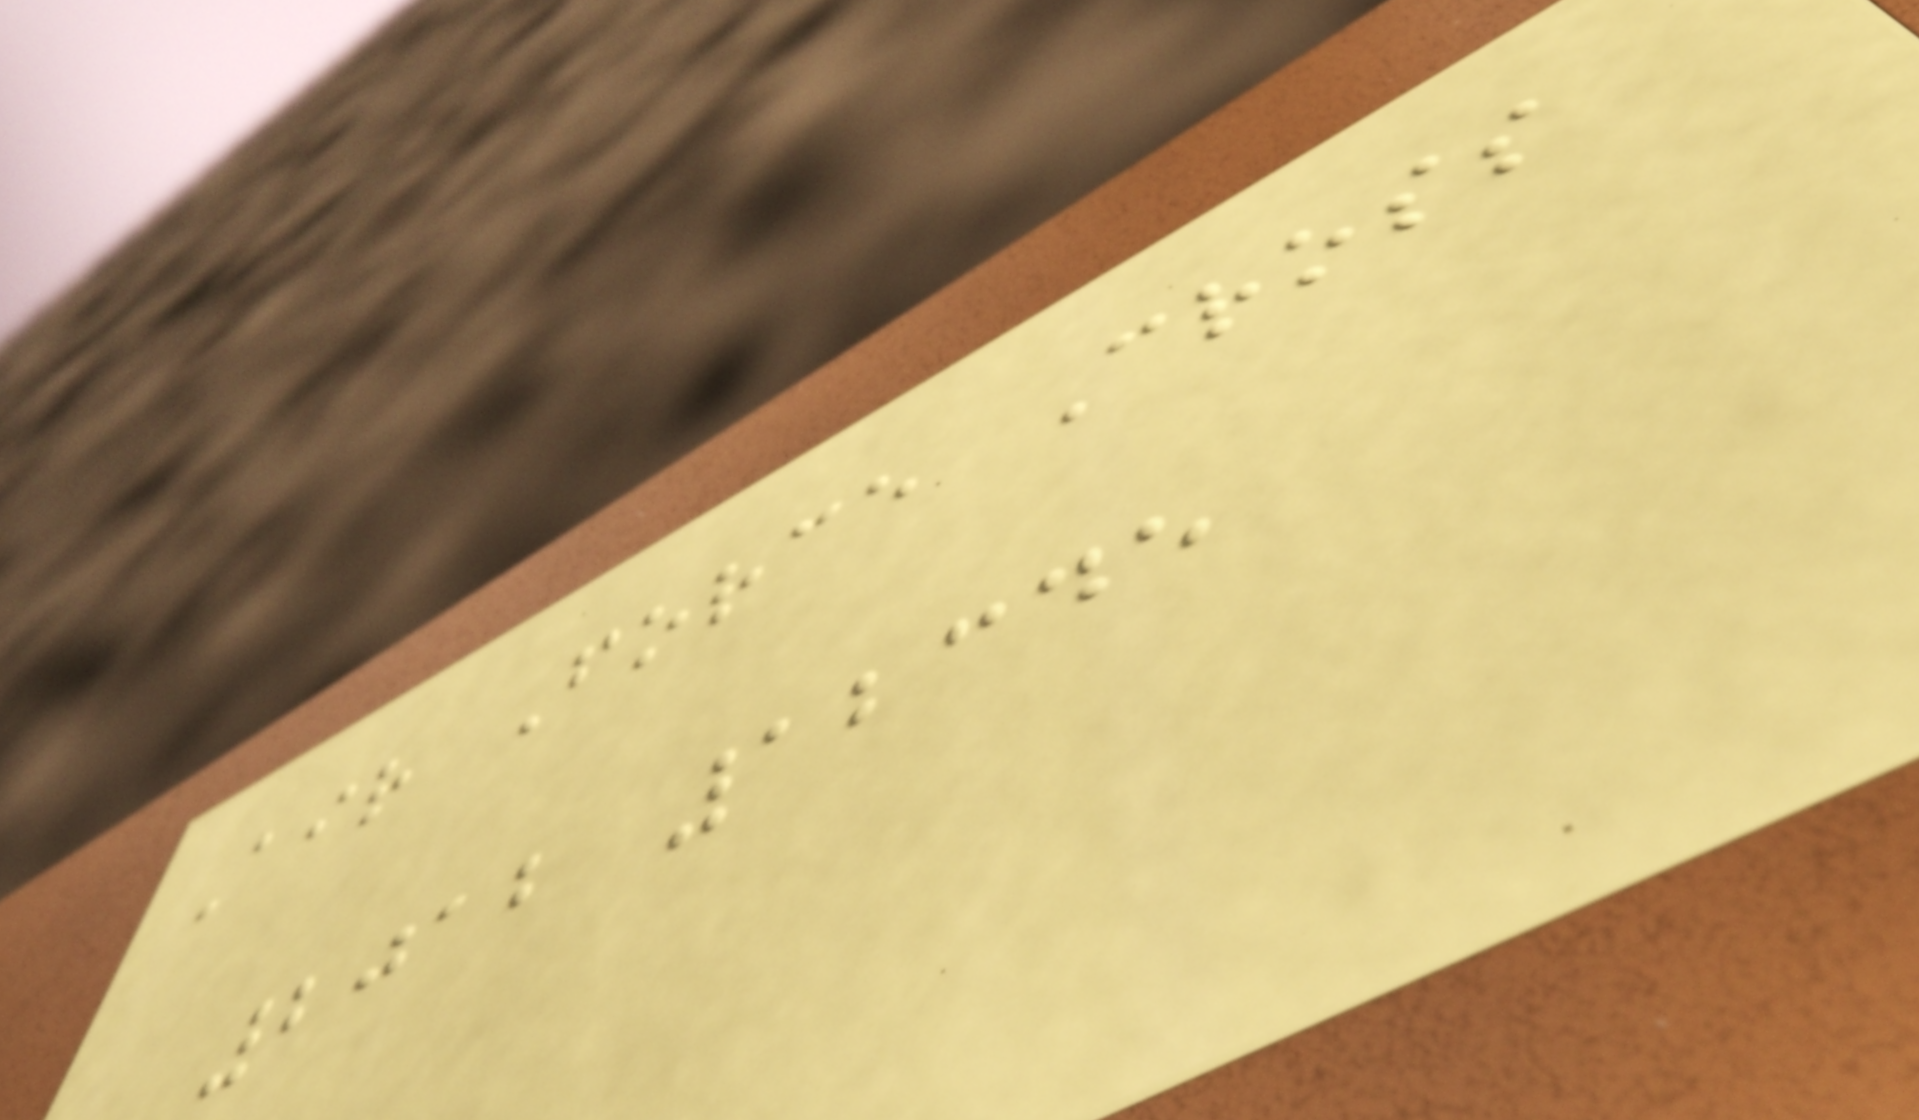Air Force Cross
2012 12345
